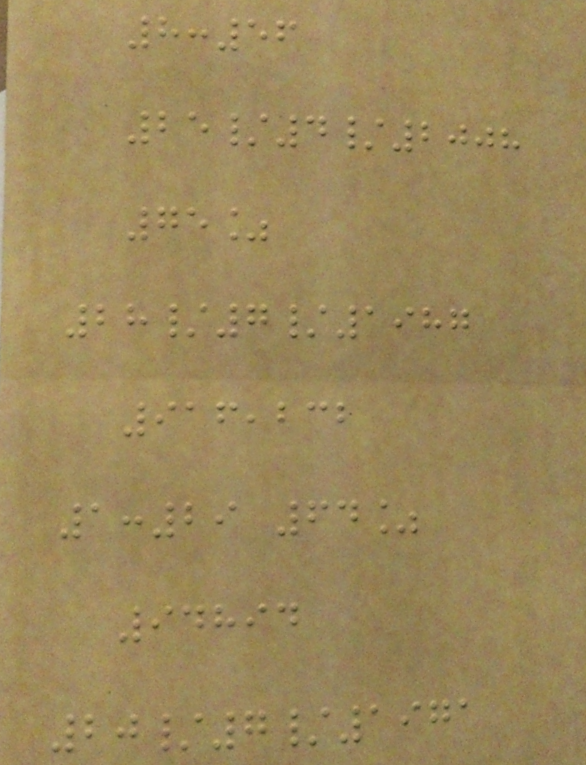8:56
25/4/2008
75%
28/7/1987
916,232
1:29 64%
94894
20/7/1971
